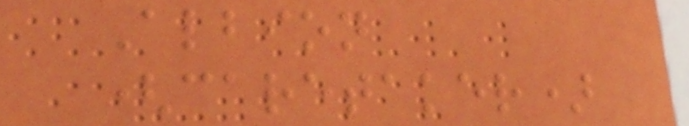Albion
(caretaker)
